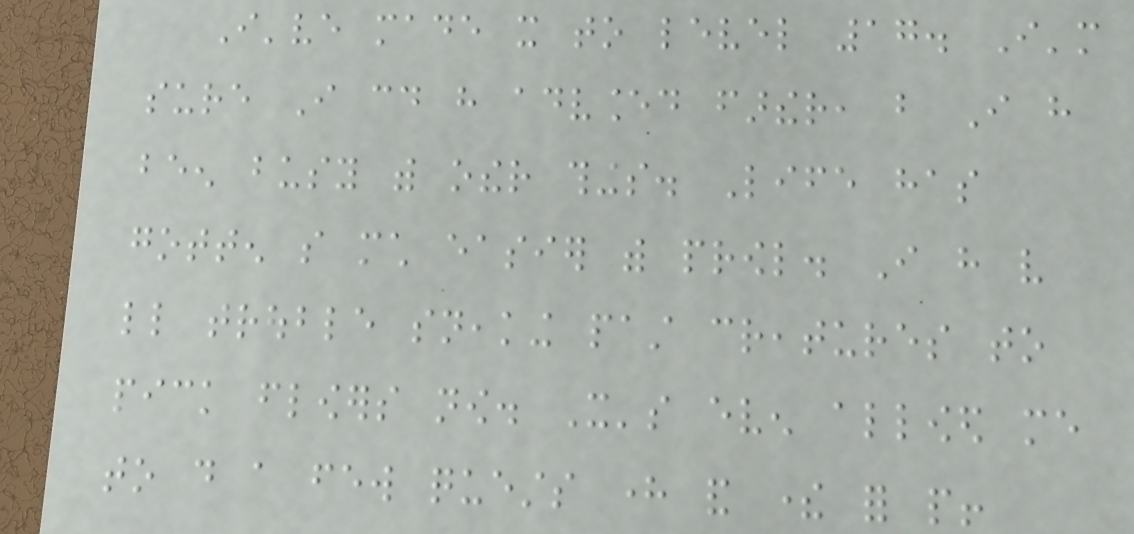I've made it to level 17. I'm
sure I could have advanced farther, but I have
been busy with other things. Life has
gotten so much easier with prowl. I have very
little trouble sneaking past creatures to
pick flowers now. It's even allowed me
to do a few quests here and there for people!
